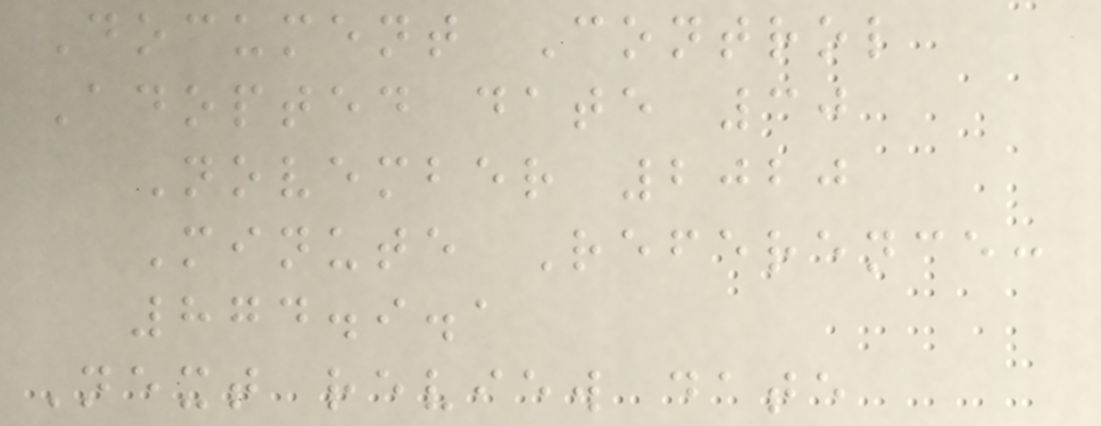Document Control
Adopted date 30
November 2020
Minute Reference:
874.9.1
Next review date
